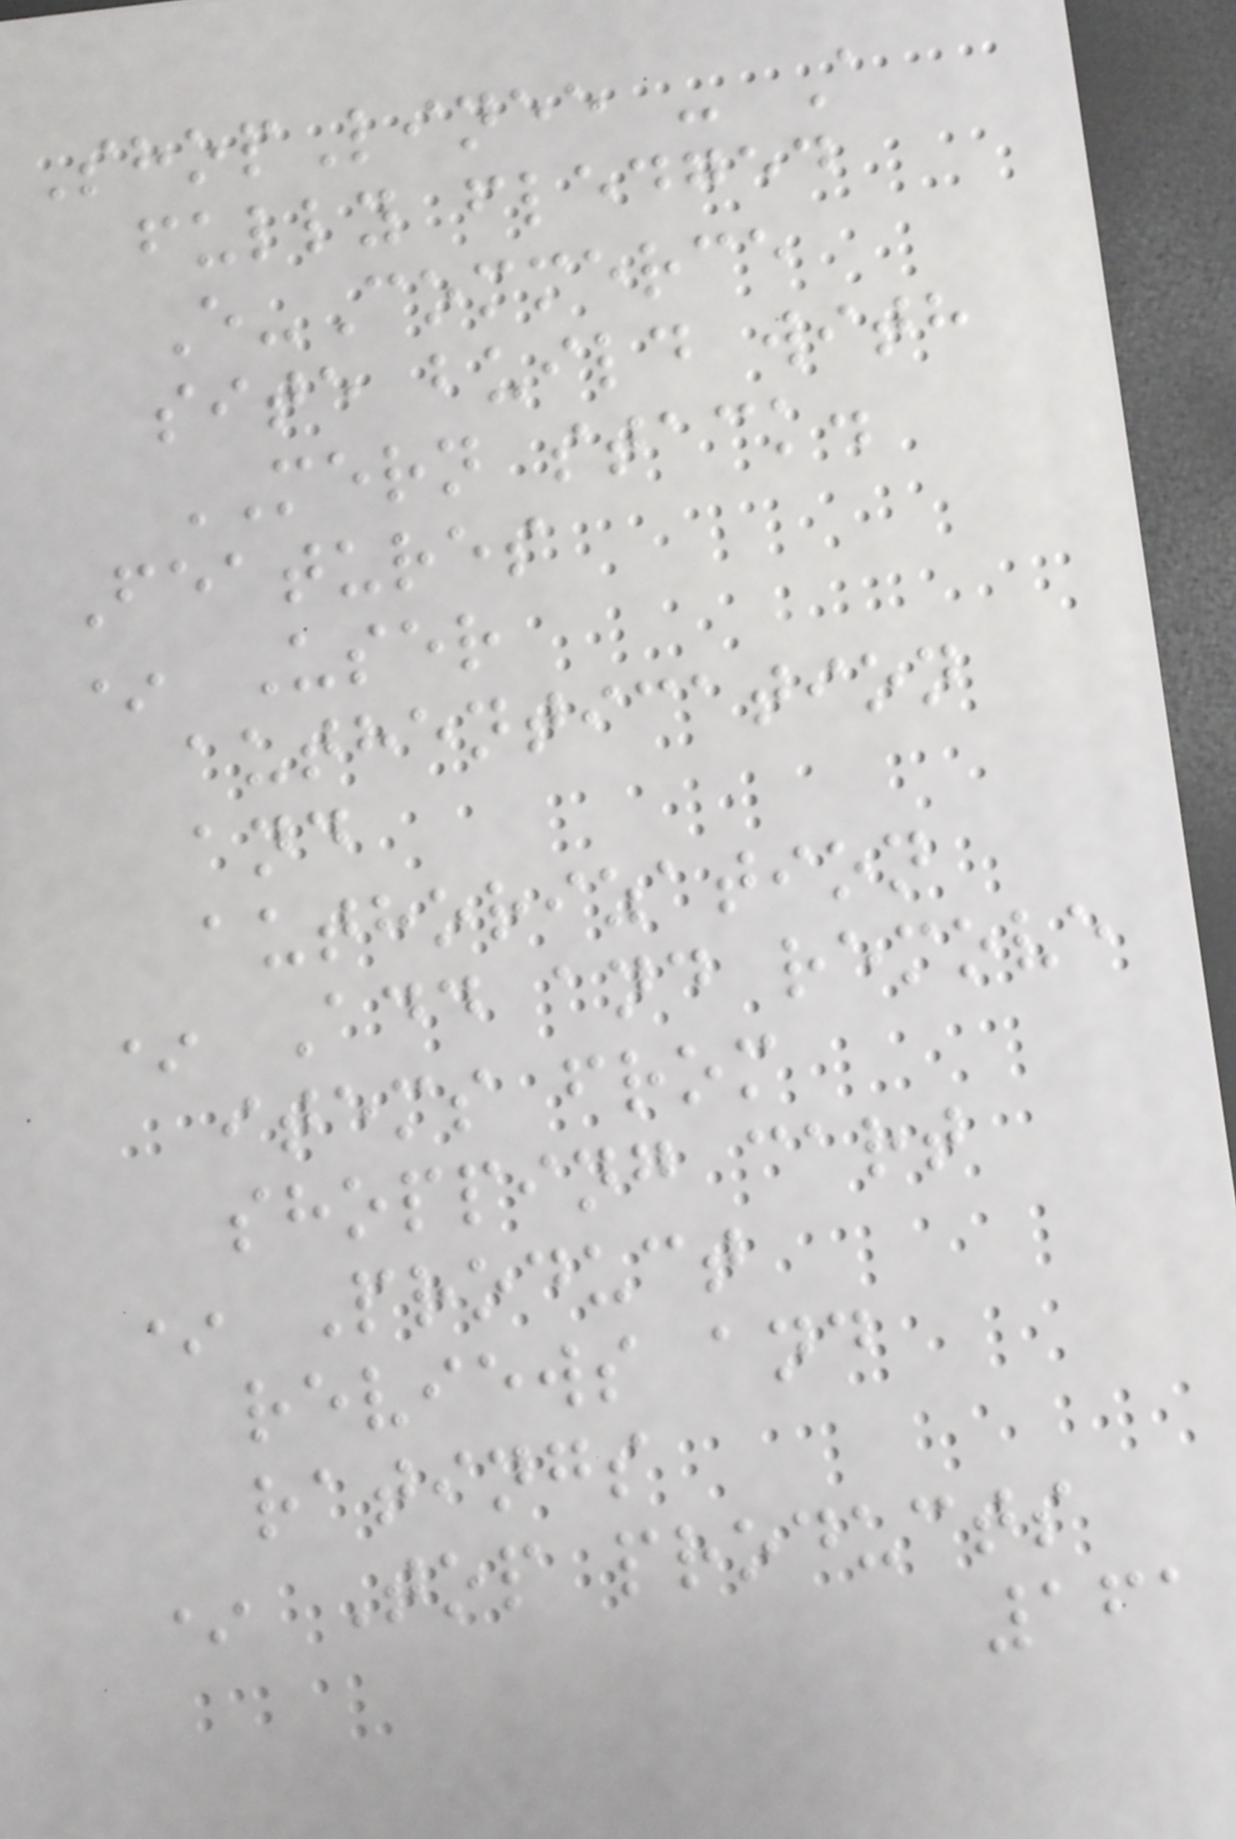ShopLinee - A
fully fledged
E-Commerce
site build with
MERN stack.
Features
* User
authentication
and
authorization
* Add and remove
items from
shopping cart
* Product
reviews and
ratings
* Top products
161
